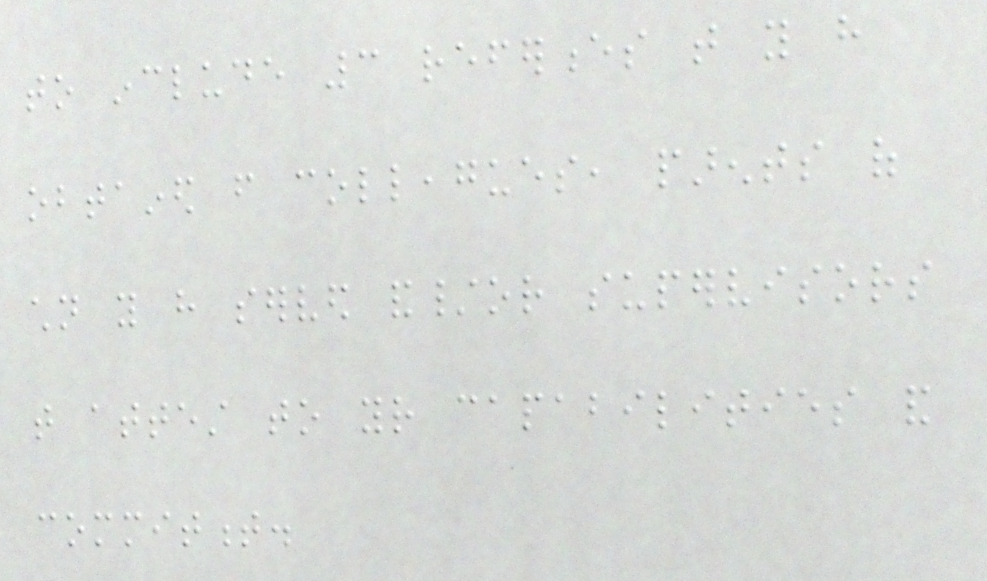to include 3 references that you have
obtained from colleagues, parents of
children you have served and/or supervisors
that attest to your capabilities and
commitment.
